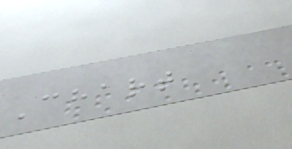Chart
